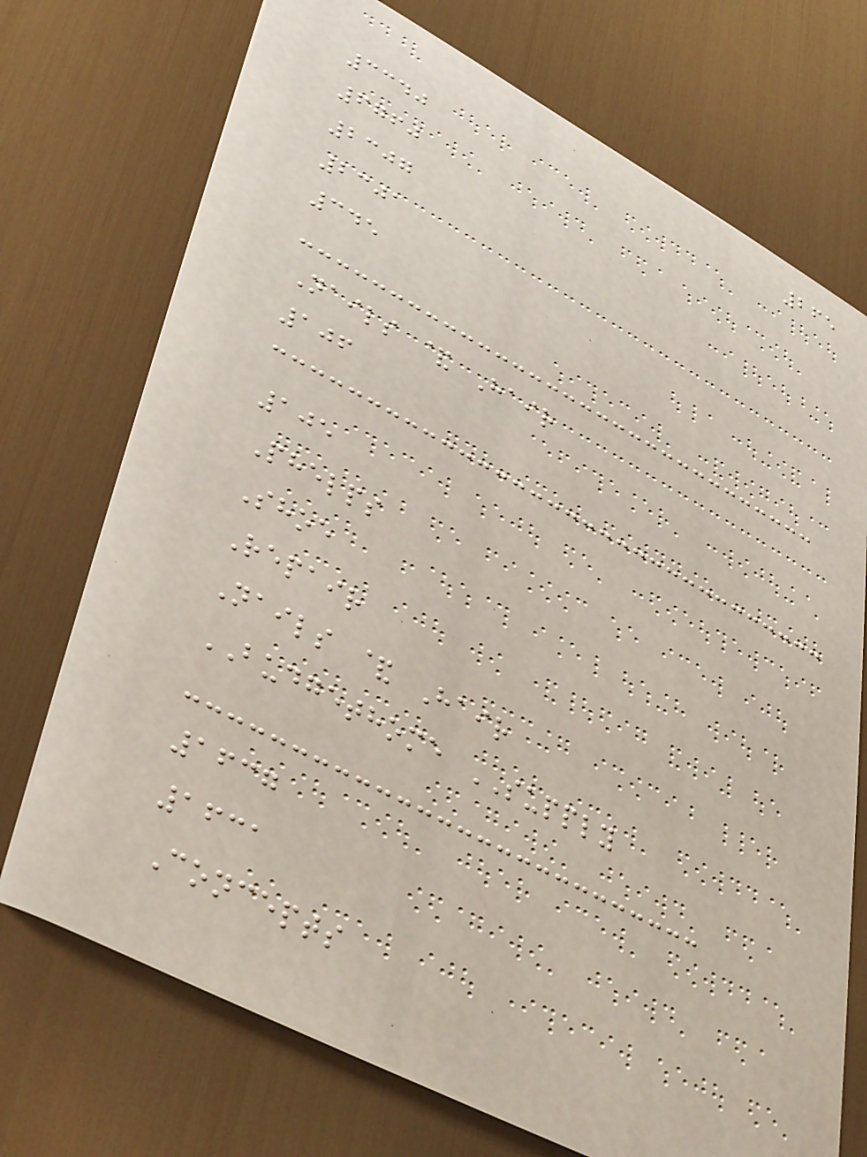265
3340
6760
2307
2301
345
Nails & Hair
106
105
Phelps
Shoe
Repair
Nails & Hair
BUDGETHOME SUPPLY
1637
1631
Concepts
